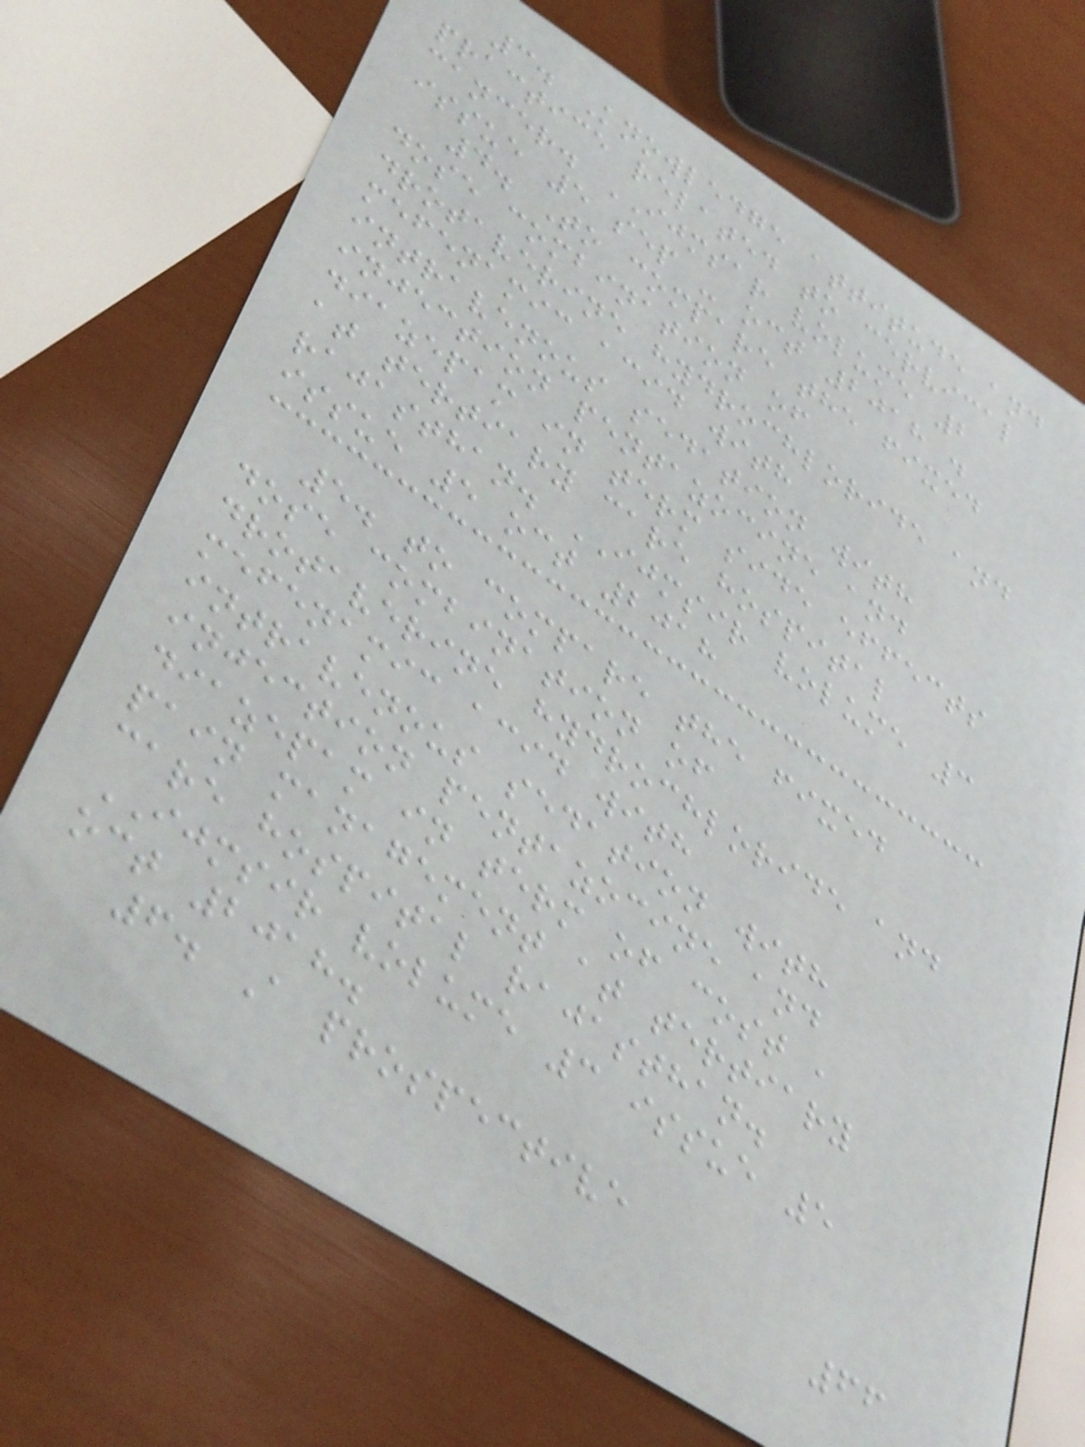3. Knowledge attitude and
practice related to cervical
cancer. IJMSAR volume 2
issue 5 sep - oct 2018 .
4. To compare the fixed
dose combination of
drotaverine hydrochloride and
mefenamic acid with
intravenous sedation with
injection pentazocine and
diazepam in term side effects
at tertiary care hospital
rajasthan. IJMSIR volume 3
issue 5 oct 2018
5. to compare the fixed
dose combination of
drotaverine hydrochloride and
mefenamic acid with
intravenous sedation with
injection pentazocine and
diazepam in term of cost ,
pain management at tertiary
care hospital rajasthan.
IJMSIR volume 3 issue 5
oct 2018.
6. A prospective
66
